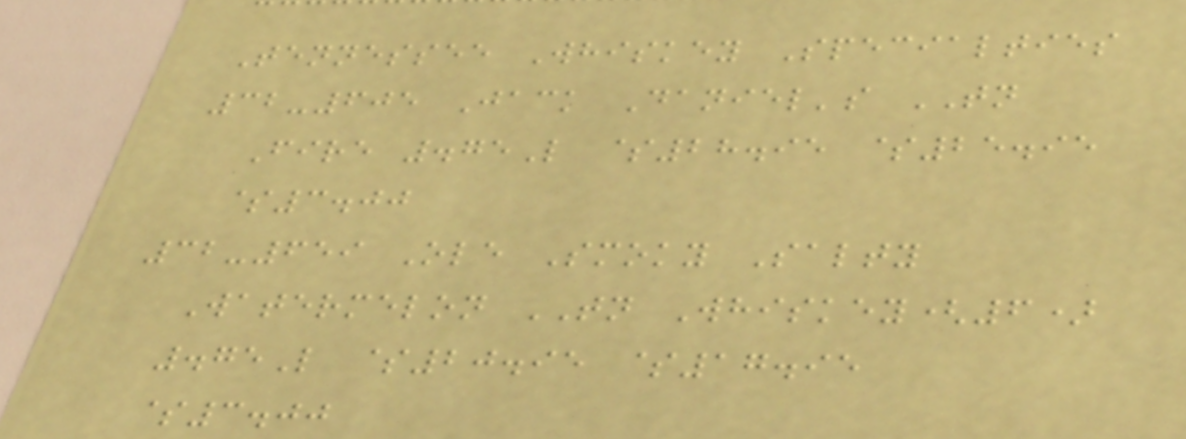Tennessee Whiskey Specialties
32-605 Jack Daniel's TN
Fire .75L $28.95 $25.95
$3.00
32-659 Ole Smoky Salty
Watermelon TN Whiskey(6)
.75L $20.95 $17.95
$3.00
